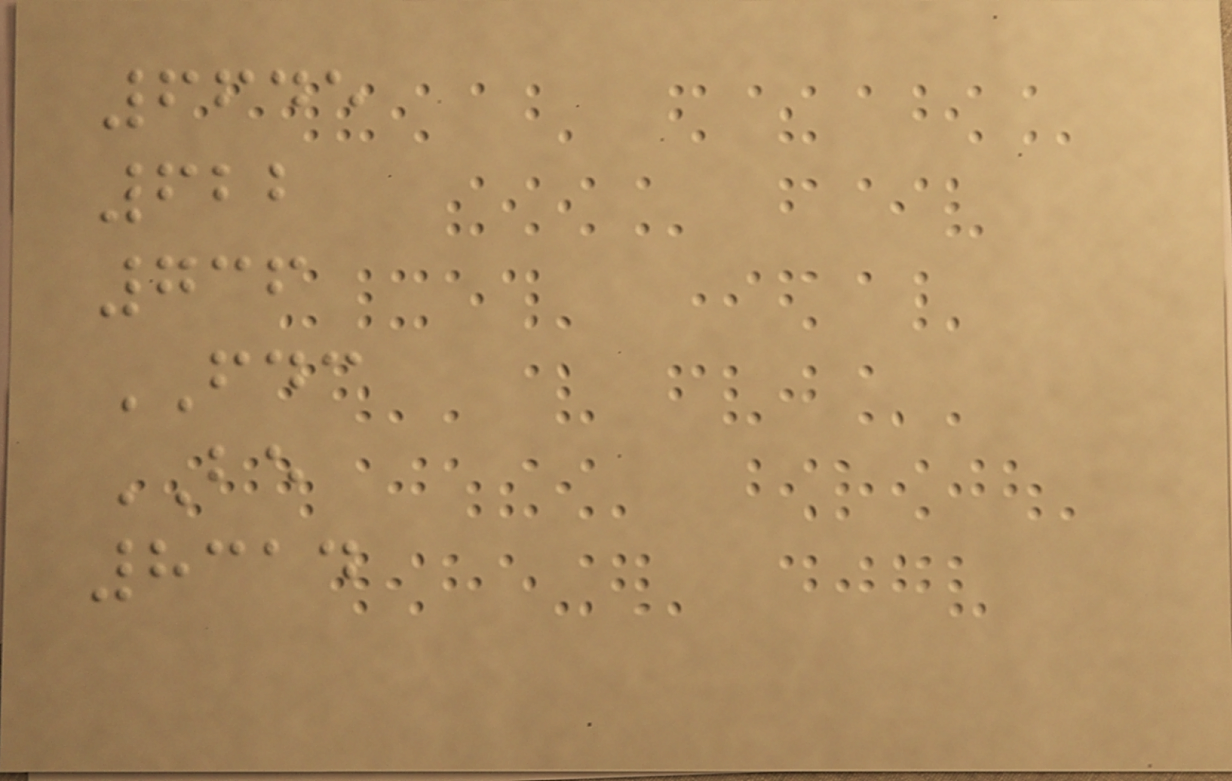6645
622
736
FDC
BE
8314
